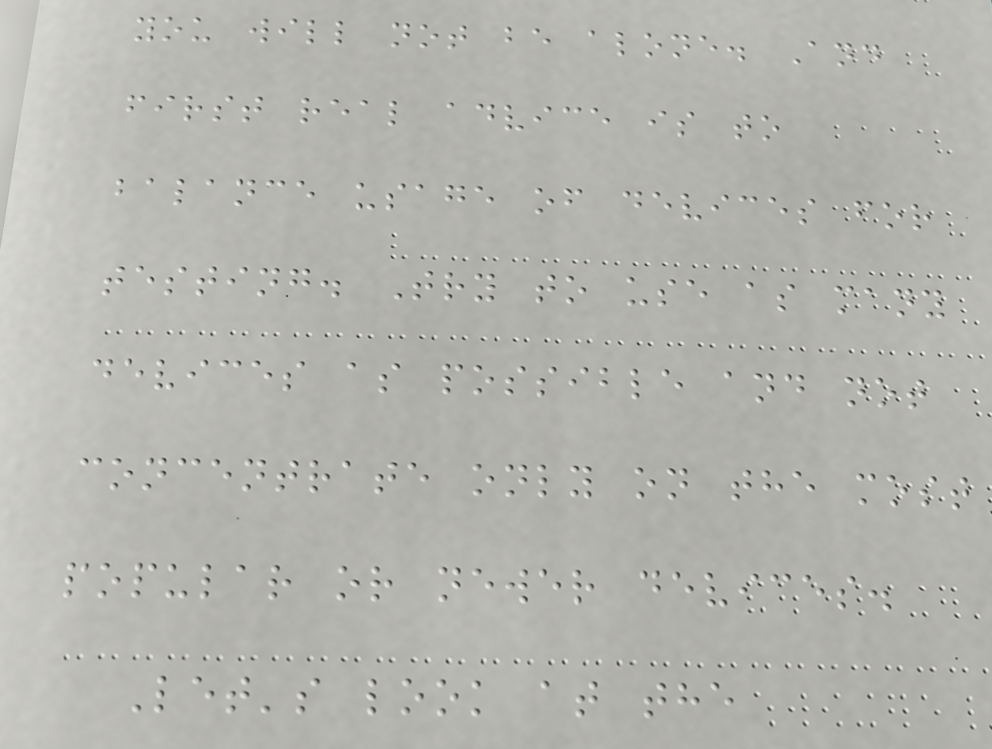you will not be alone. And
first real advice is to
balance usage of devices for
testing. Try to use as many
devices as possible and not
concentrate only on the most
popular or newer devices.
Let's look at the
